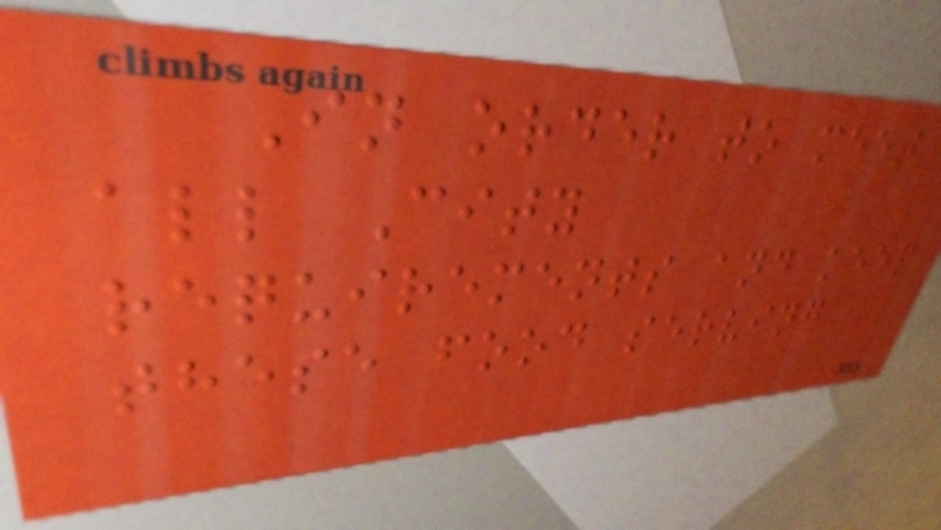In order to meet
all City
requirements and keep
these food serving
